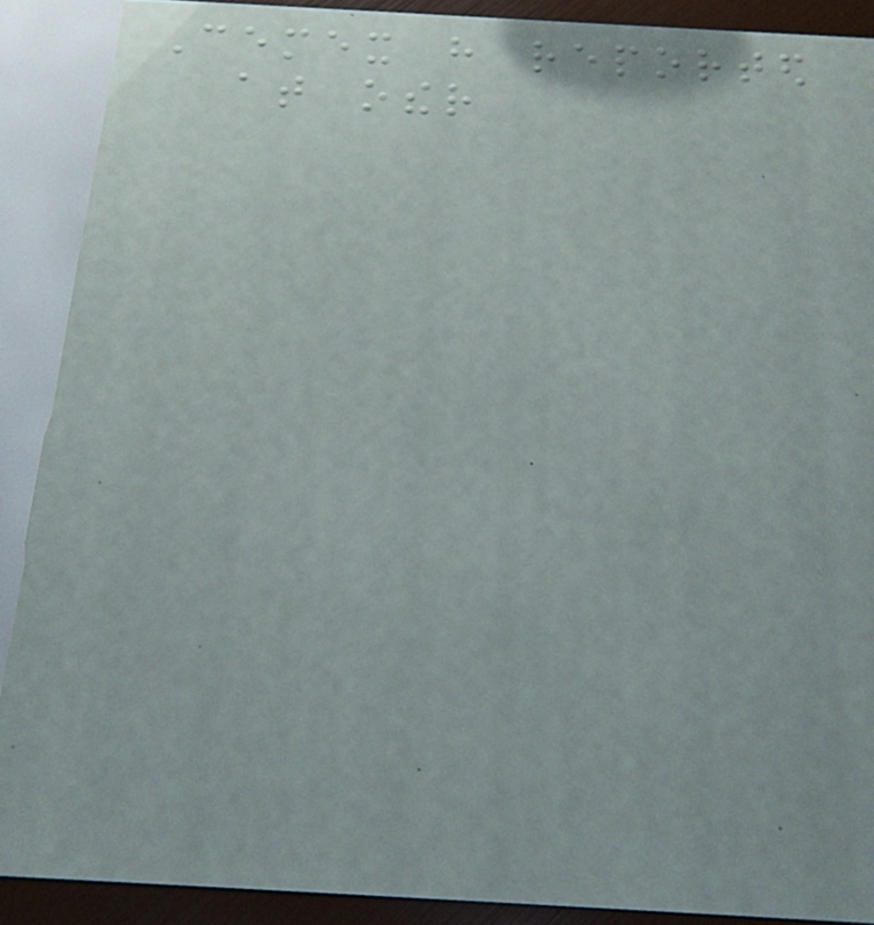Cemex have reported
at other
